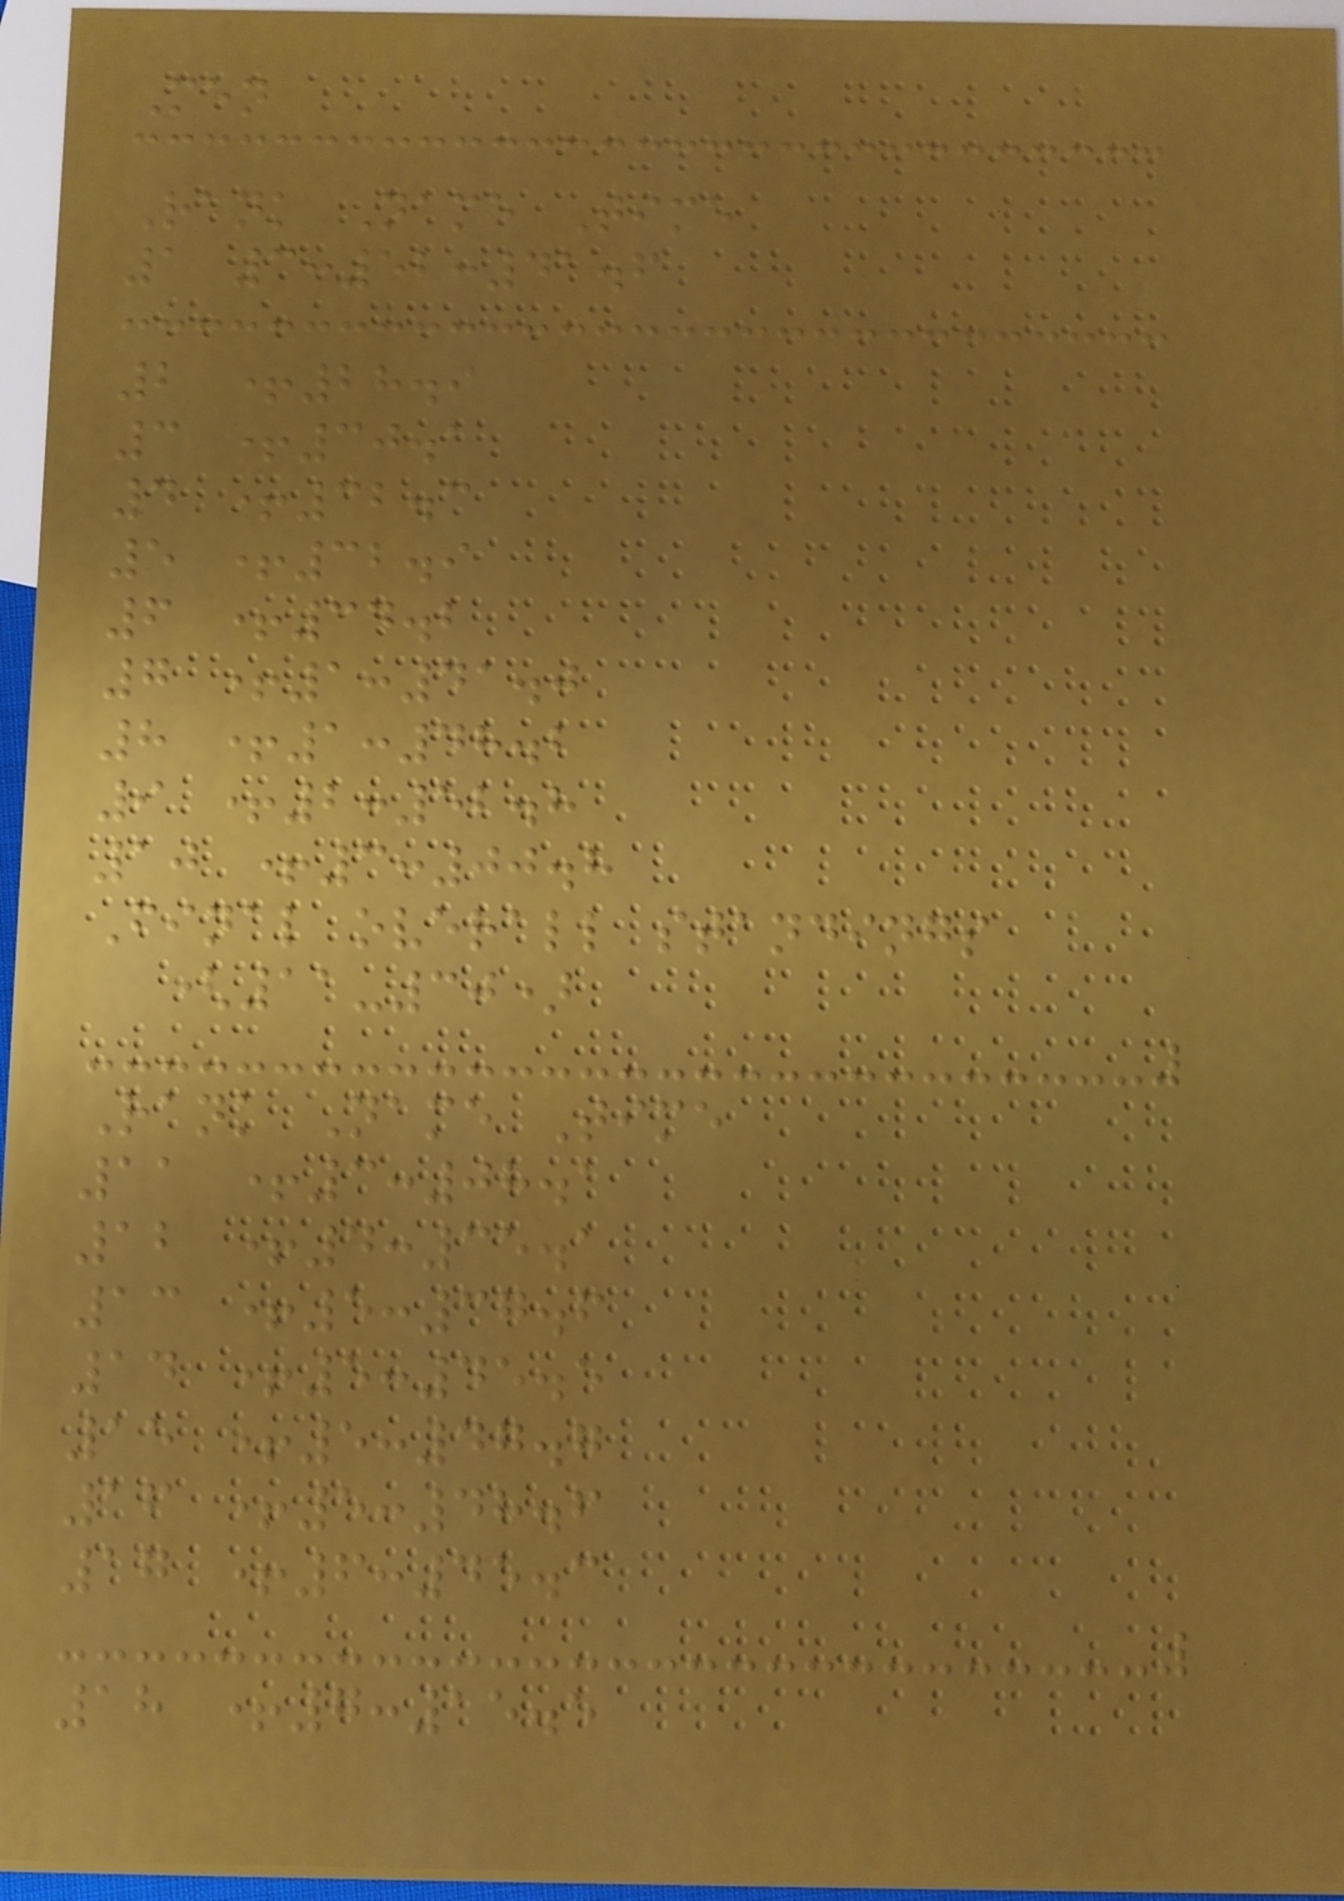Men
Rank Name Time
1 3:52:41.6
2 +28.9
3 +30.1
4 +32.3
5 +32.9
6 +34.2
7 +1:41.0
8 +1:48.2
9 +2:52.8
10 +3:00.8
Final overall standings
(11-30)
Rank Name Time
11 +3:08.1
12 +4:35.1
13 +5:37.6
14 +5:45.5
15 +5:47.7
16 +5:48.6
17 +6:45.3
18 +7:15.5
